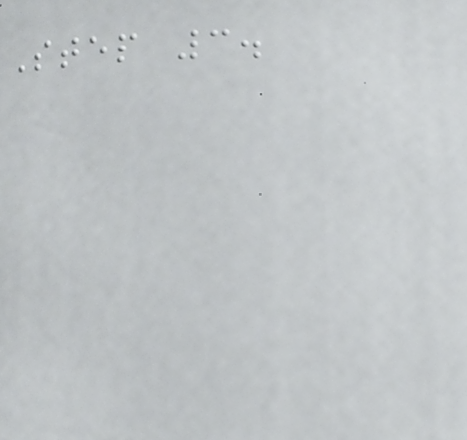Step 3.
